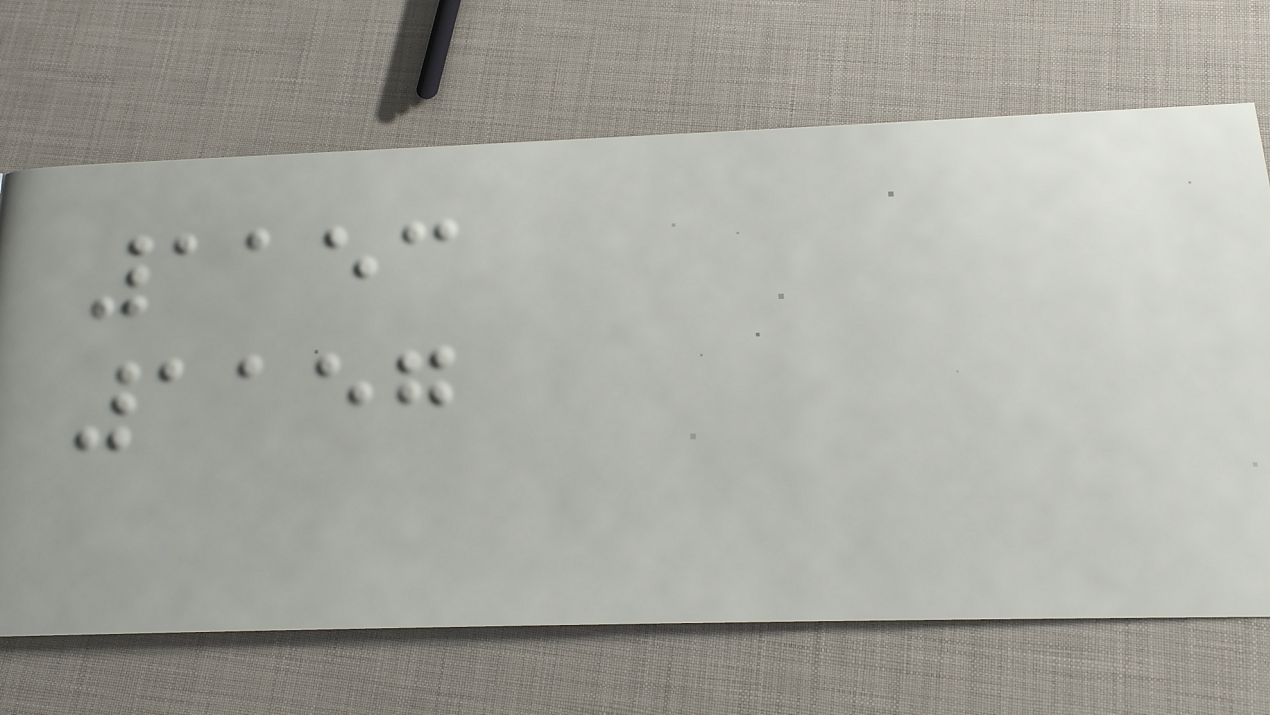1153
1157
